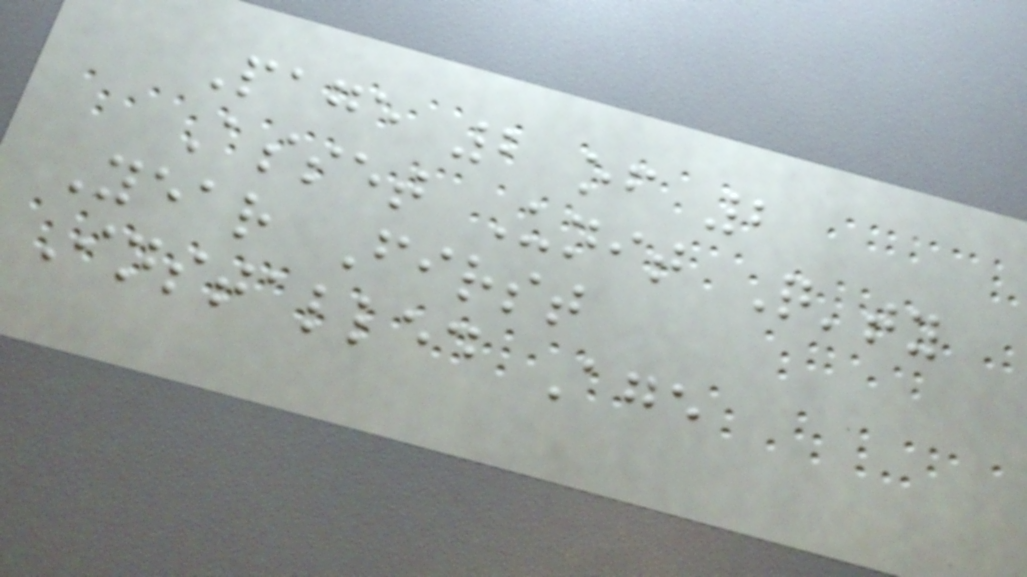Page 2 of 2
Asset Unit Q'ty
Year First
Installed Age
